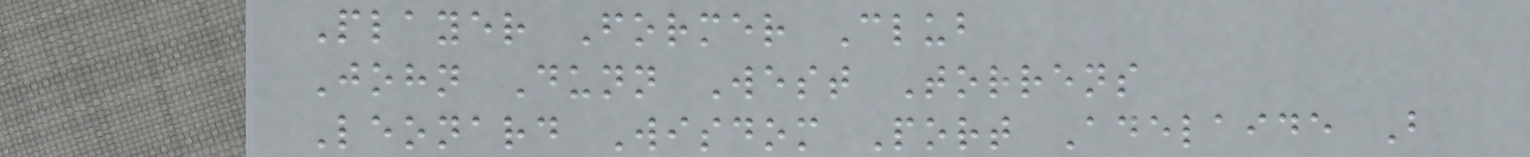Player Former Club
John Dunn West Torrens
Leonard Wisdom Port Adelaide B
